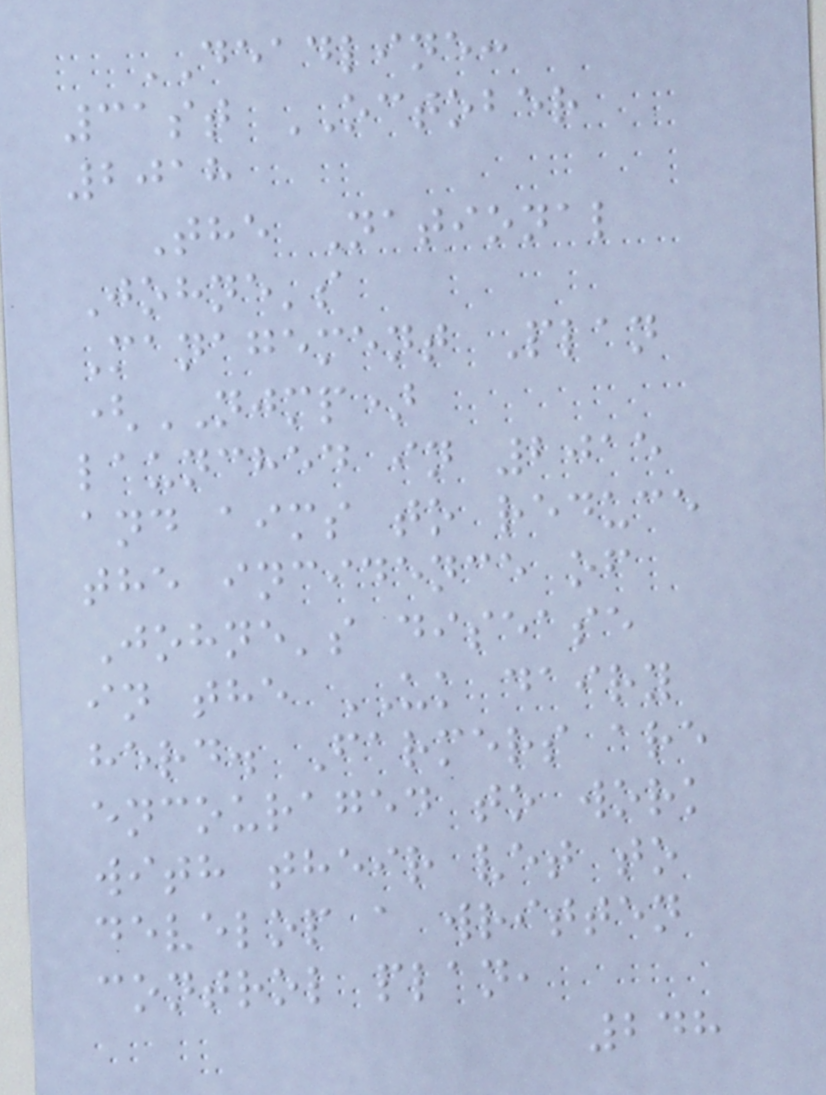DEADLINE:
31st OCTOBER
2018
The National
Johne's
Management Plan
(NJMP)
launched in 2015
and aims to reduce
the incidence of
Johne's disease
in the UK dairy
herd. Farmers are
encouraged to work
with their vet to
develop a written
control plan,
248
